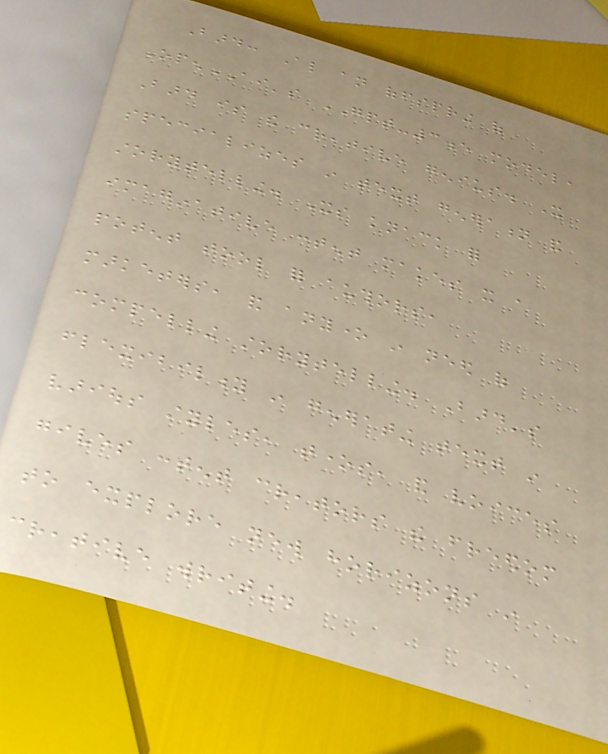Bard: Also an offspring of
OpenAI's GPT-3.5 model,
Bard is the creative genius. It
specializes in text generation and
storytelling. Its knack for
imaginative content makes it a
potent tool for authors,
marketers, and anyone in need of
compelling storytelling. Bard's
flexibility in generating text in
various styles, tones, and voices
gives content creators the freedom
to explore new horizons in
creative writing.
